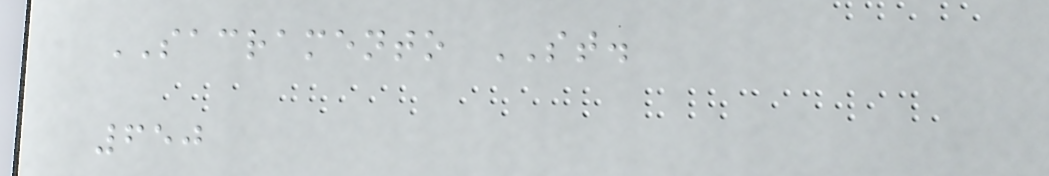SACRAMENTO ST.
650
